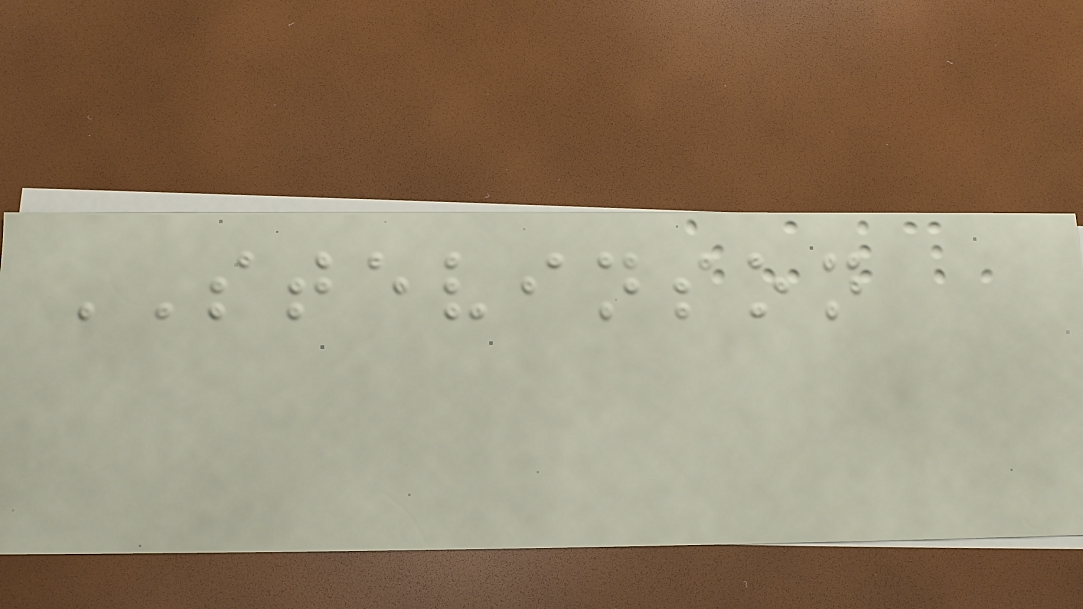STEVINSON
